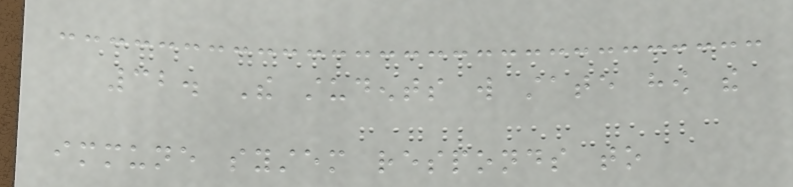32. The students will state how the
immune system responds to
